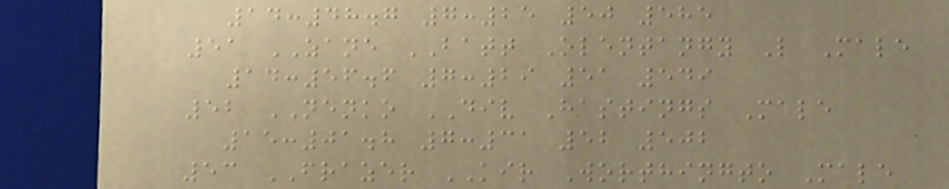14:48.7 7:25 50 585
51 ZANE BATT Olentangy L Male
14:56.6 7:29 51 549
52 NENKO DIV Hastings Male
15:01.8 7:31 52 502
53 FRAZER KIR Worthingto Male
